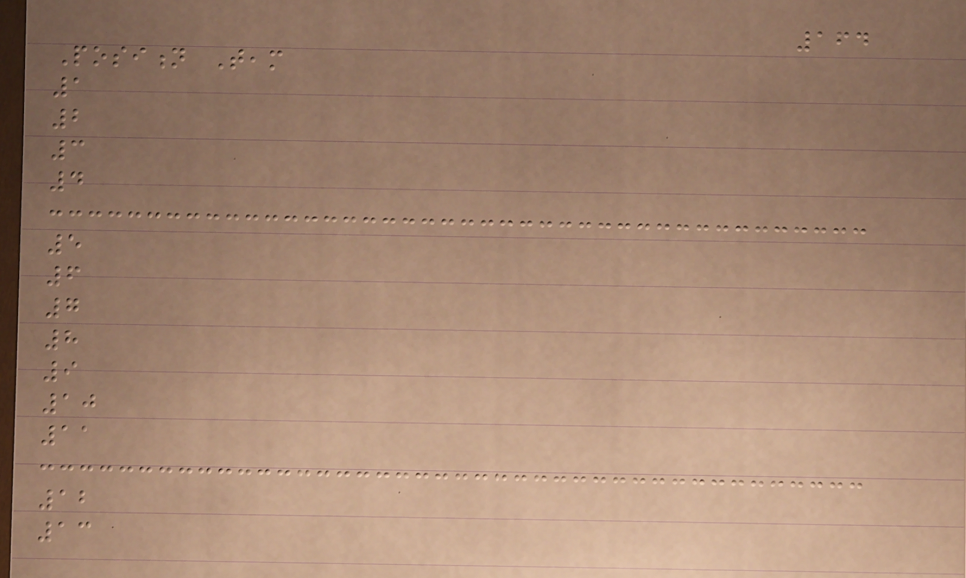164
Position Team
1
2
3
4
5
6
7
8
9
10
11
12
13
